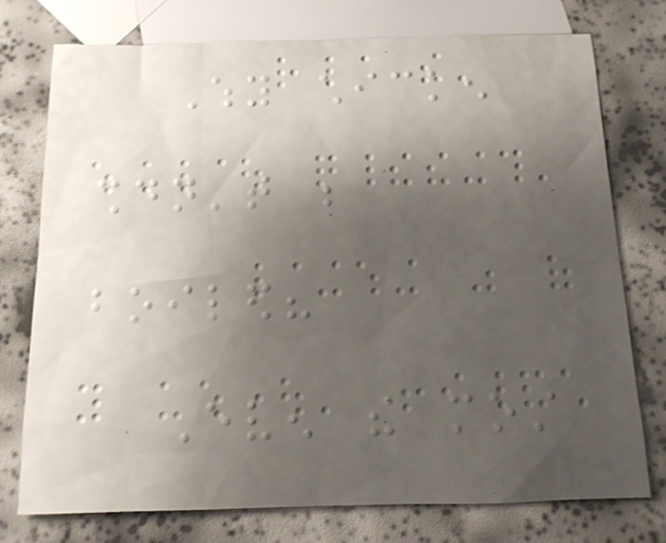Why chicken
shouldn't be
boiled?
Even the most
